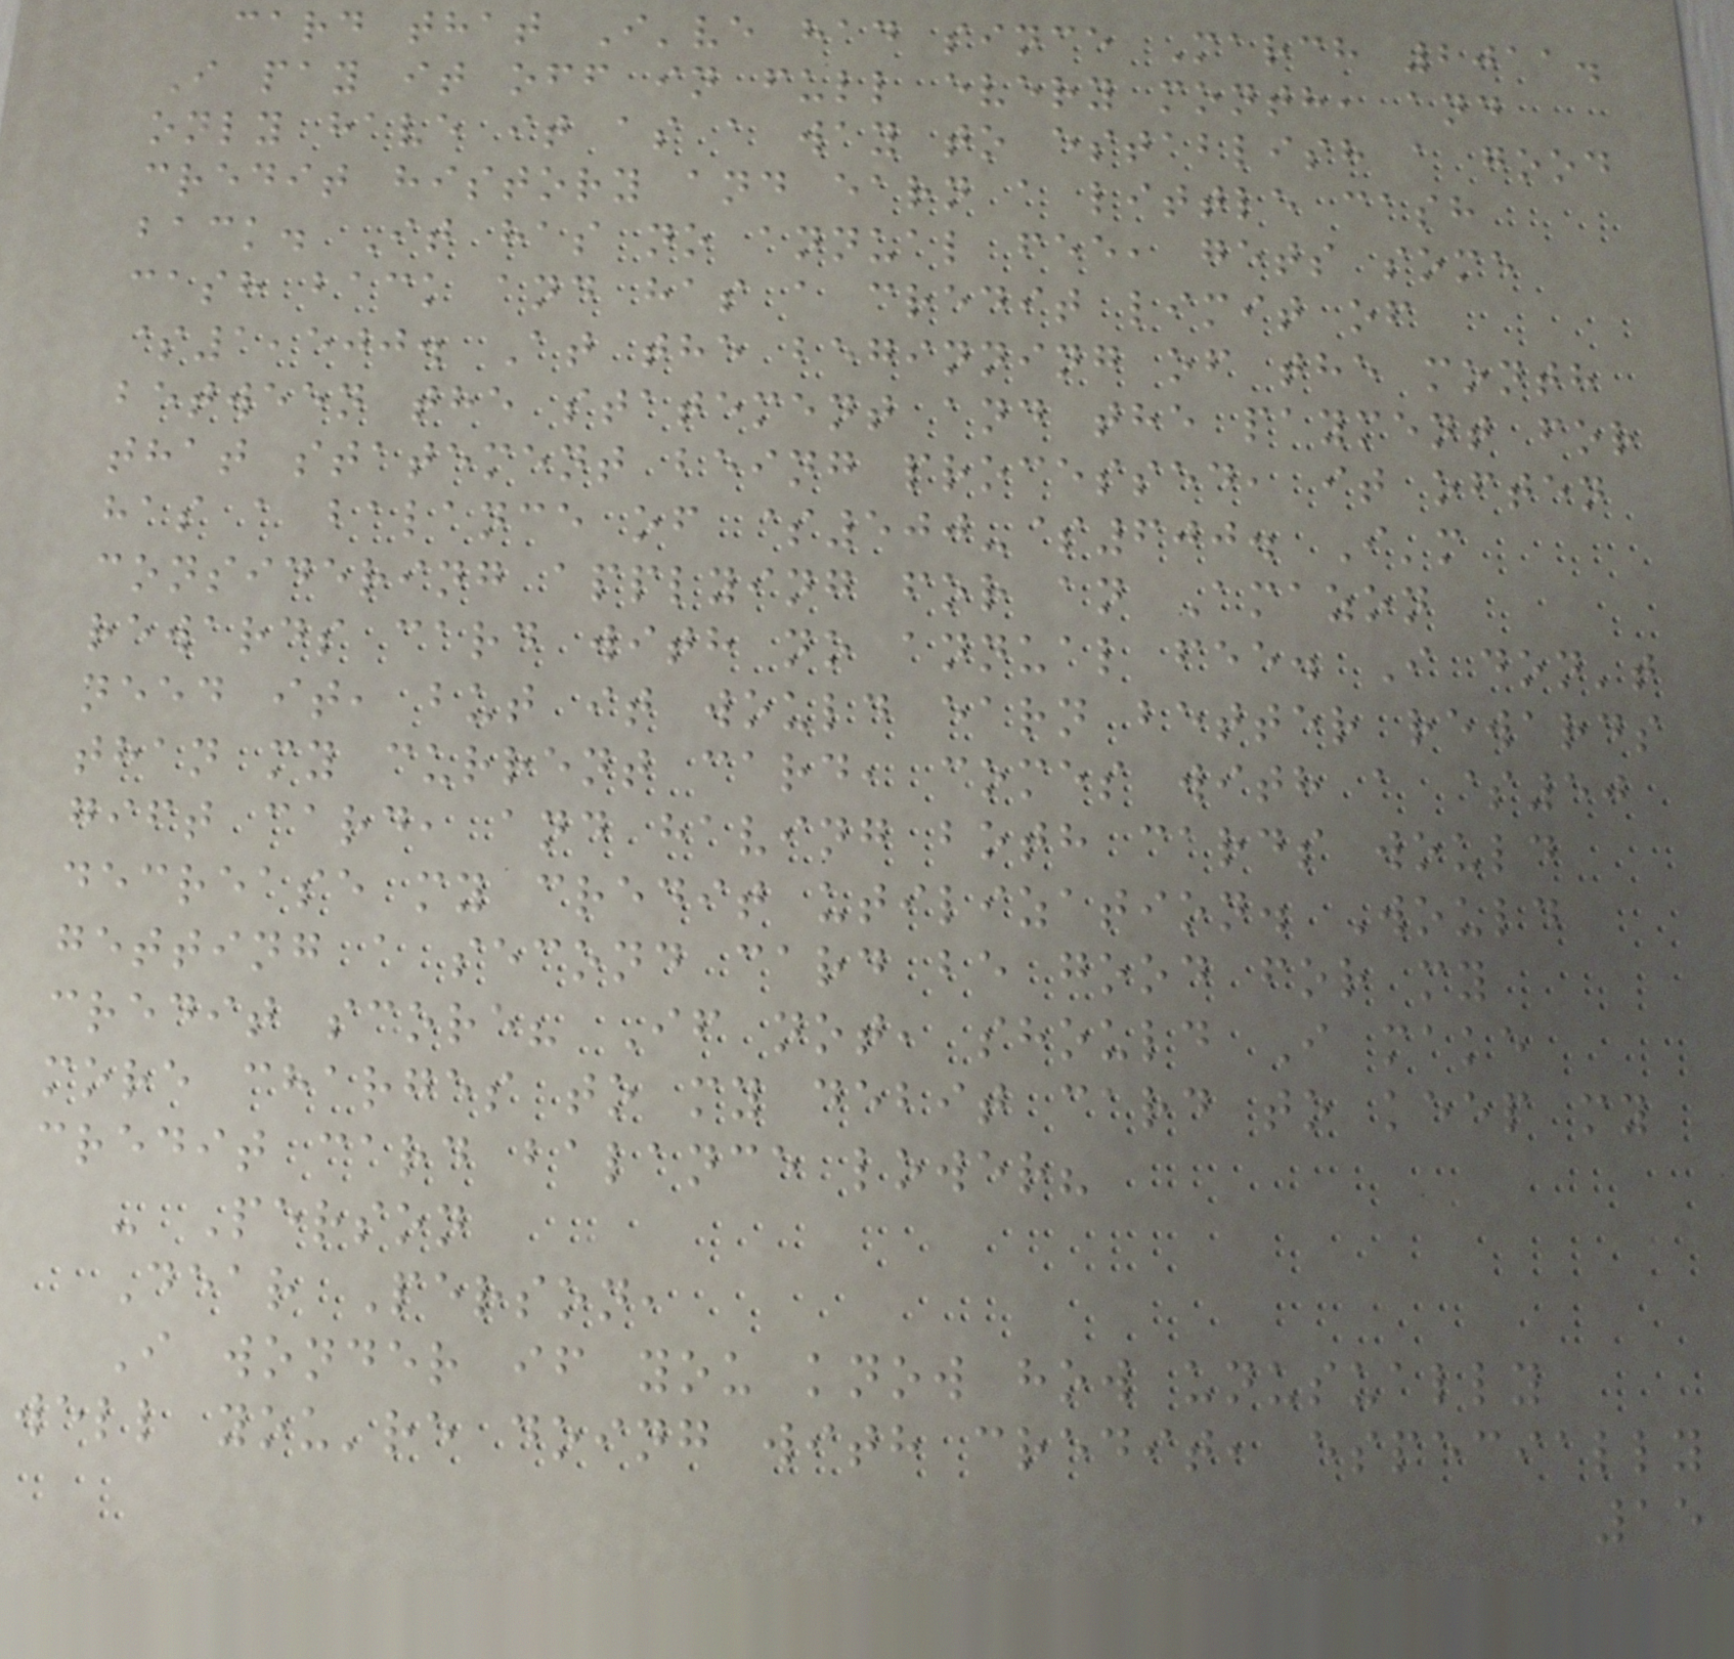card that I've had since March 2011.
I pay it off in full every month, and
only have it as a way to establish a good
credit history and earn a little cash
back. It has no annual fee, gets some
cash back and has a credit limit of
$1,500. At the beginning of the month
between the statement and the payment for
that statement being processed, it often
has a balance of $500-$600. I'm
considering applying for an Amazon
rewards card with no annual fee. I don't
need it, but it would earn better rewards
than my current card, comes with a $50
gift card, and having both cards would
decrease my credit utilization. Would
getting a second card be good for my
credit score? If not, should I make
more charges to my debit card to keep my
credit card balance lower?
- Person
Dear Person,
I wonder if you know how unusually
well you're doing with credit, especially
15
